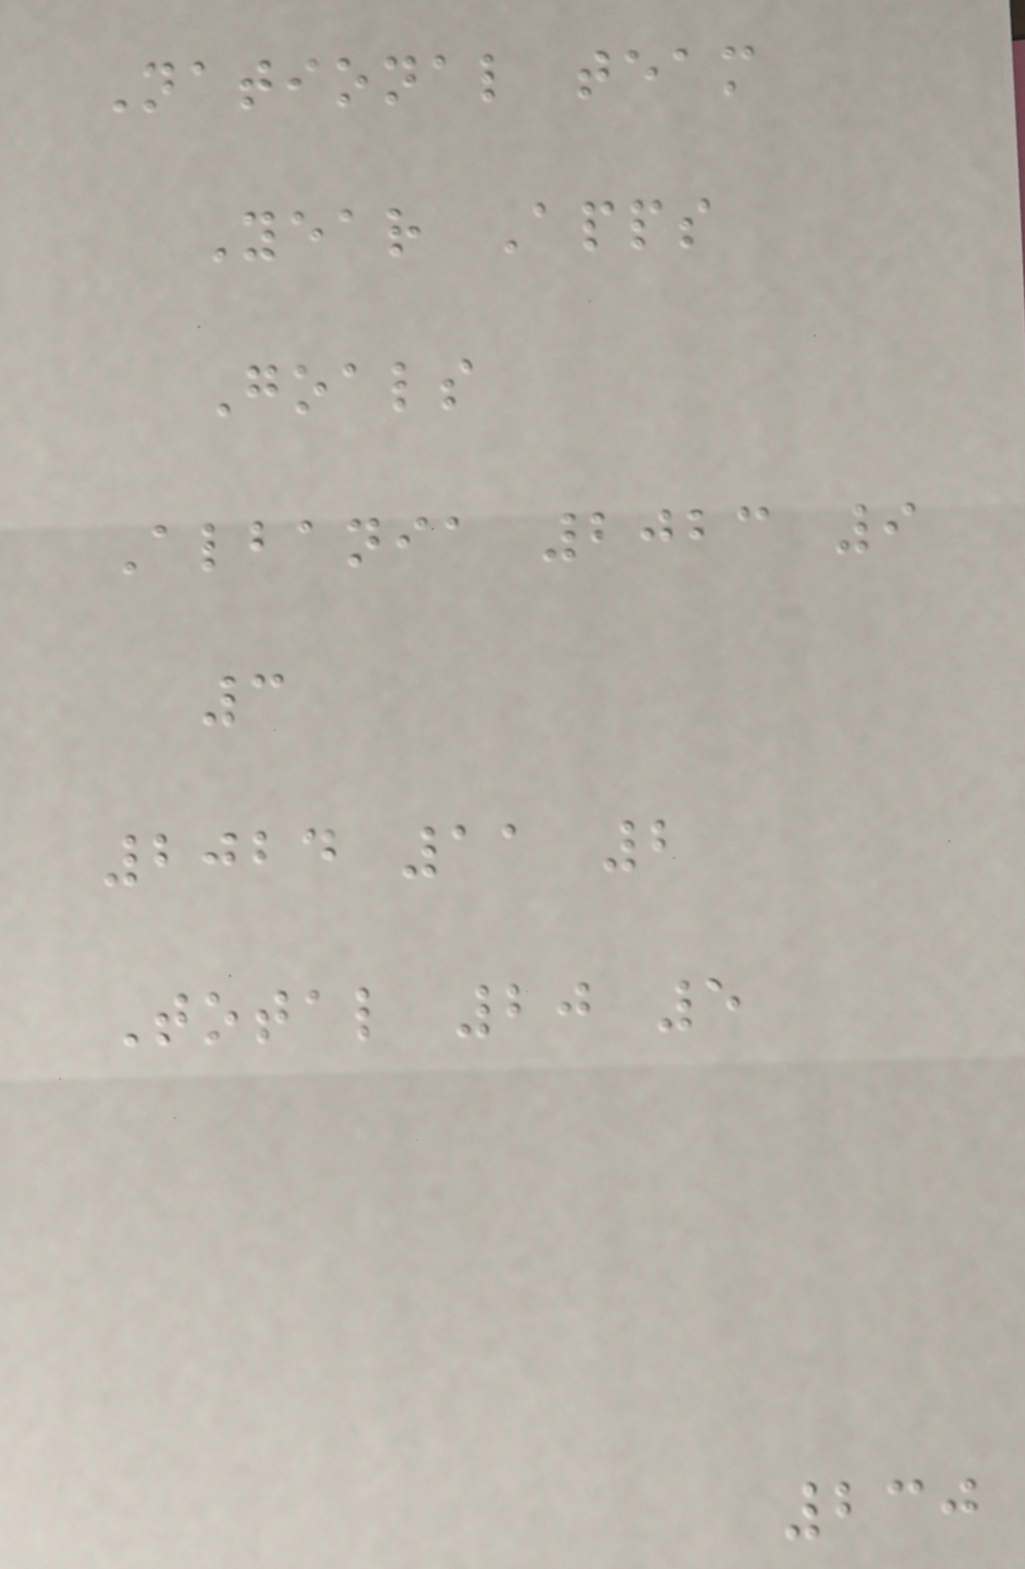National team
Year Apps
Goals
Albania 2023 9
3
2024 11 2
Total 20 5
230
